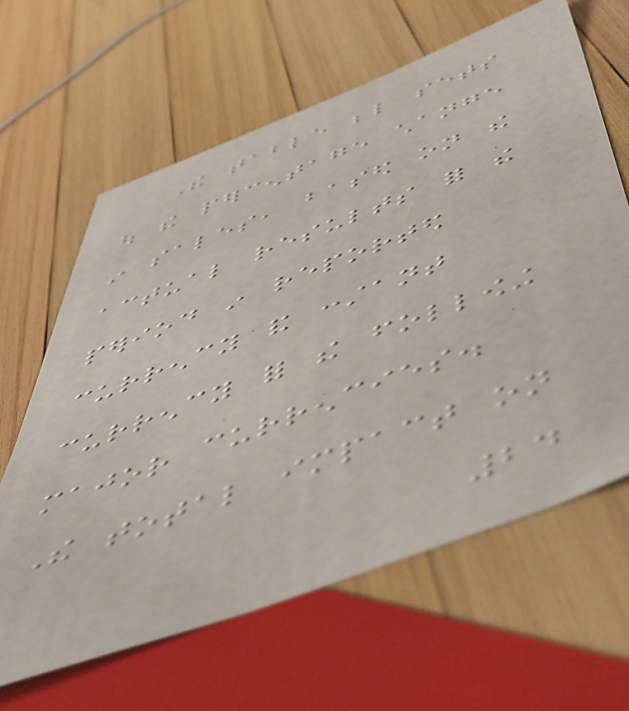The table below sets
out the percentage change
in sales, based on the
actual results for the
period in reported
currency and constant
currency for the following
major currencies.
The total impact on
24
